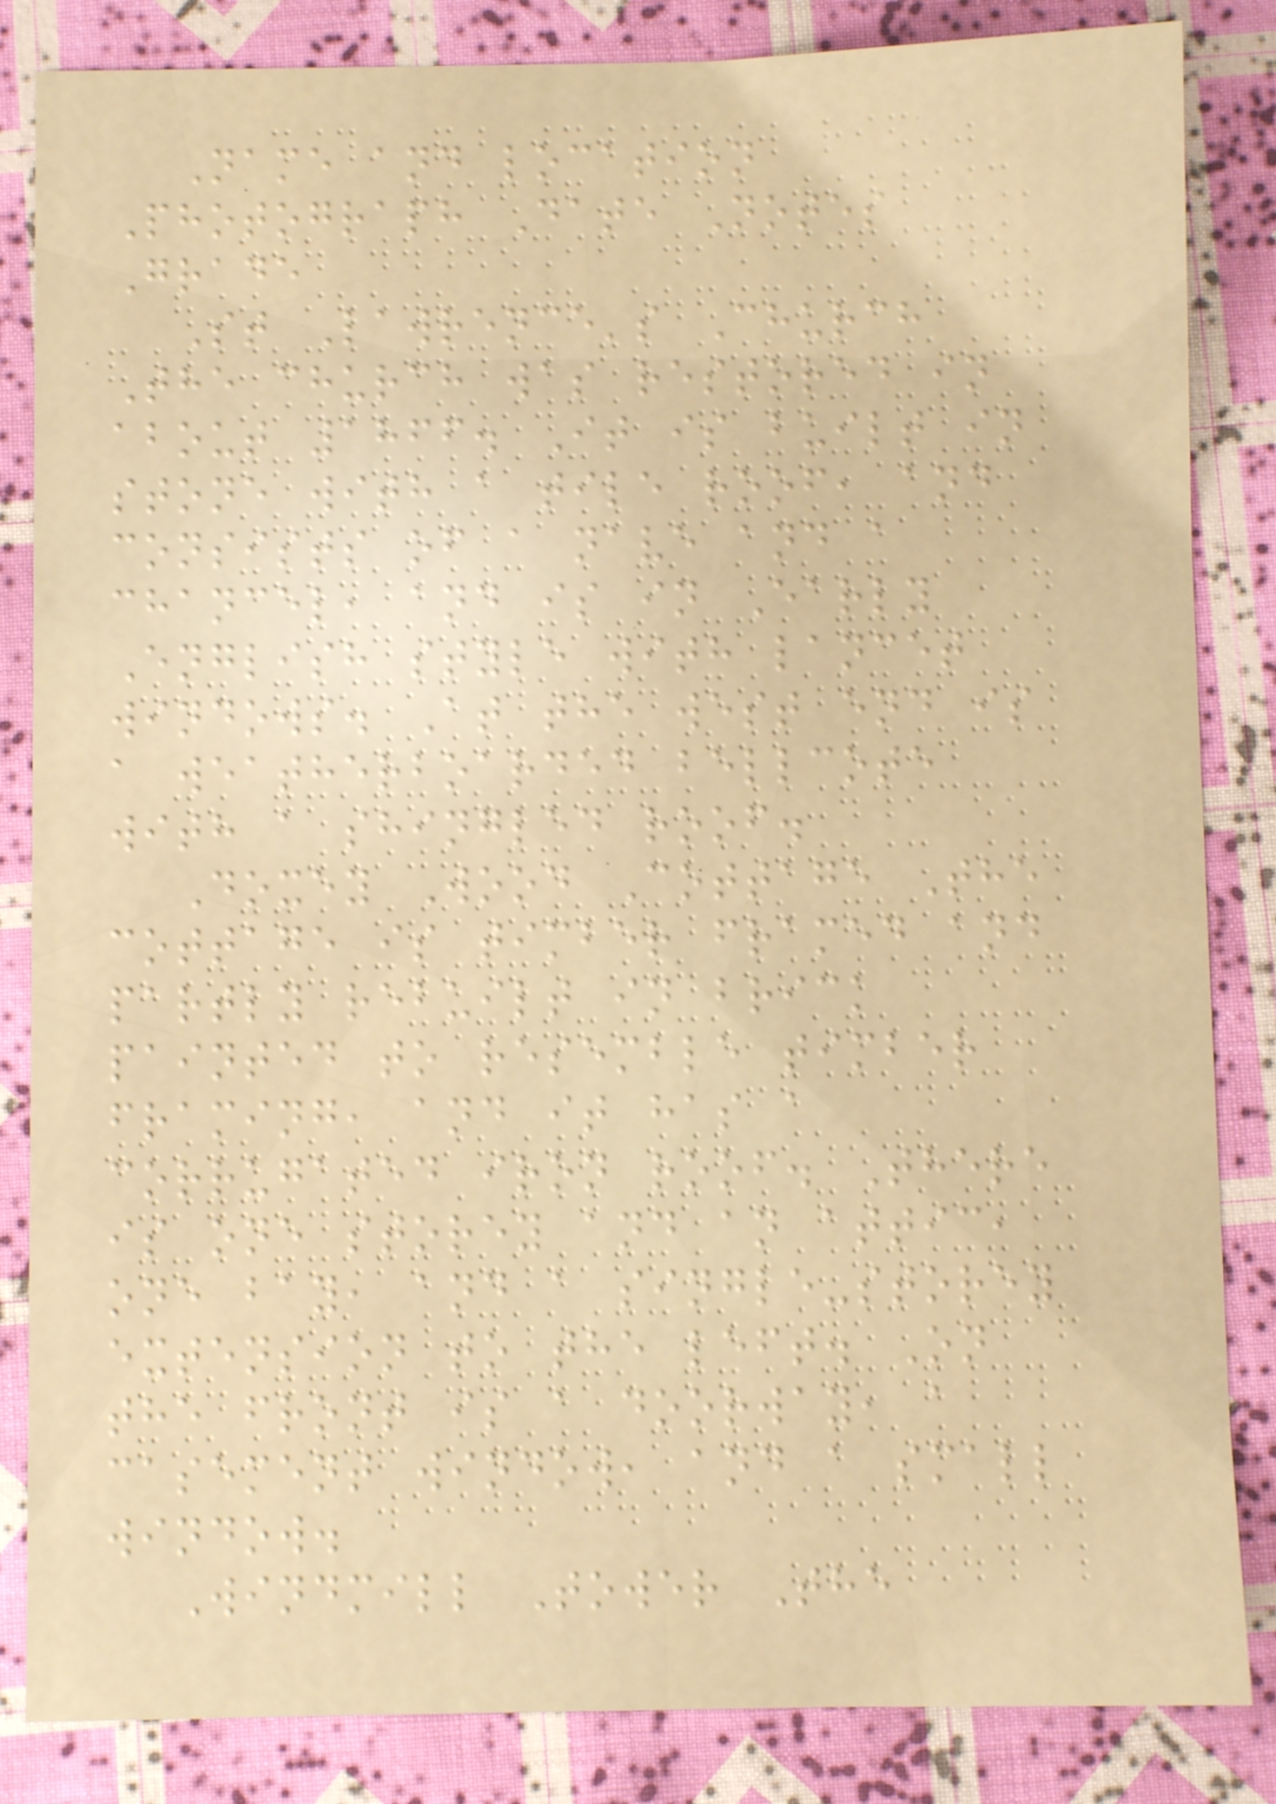Name and location
Photograph Date Notes
Grade
St Lawrence's Church
The church was restored in
about 1866. It is built in
stone with a tile roof, and
consists of a nave and a
chancel, and is in Early
English style with lancet
windows. At the west end is
a weatherboarded bellcote
with a shingled roof.
Doxey Wood Cottage The
cottage is timber framed and
partly rebuilt in brick
painted to resemble timber
framing, and it has a
corrugated iron roof. There
is one storey and an attic,
one bay, and a single-storey
extension to the left. On
the front is a doorway, a
casement window, and a small
window.
Windmill Tower The
